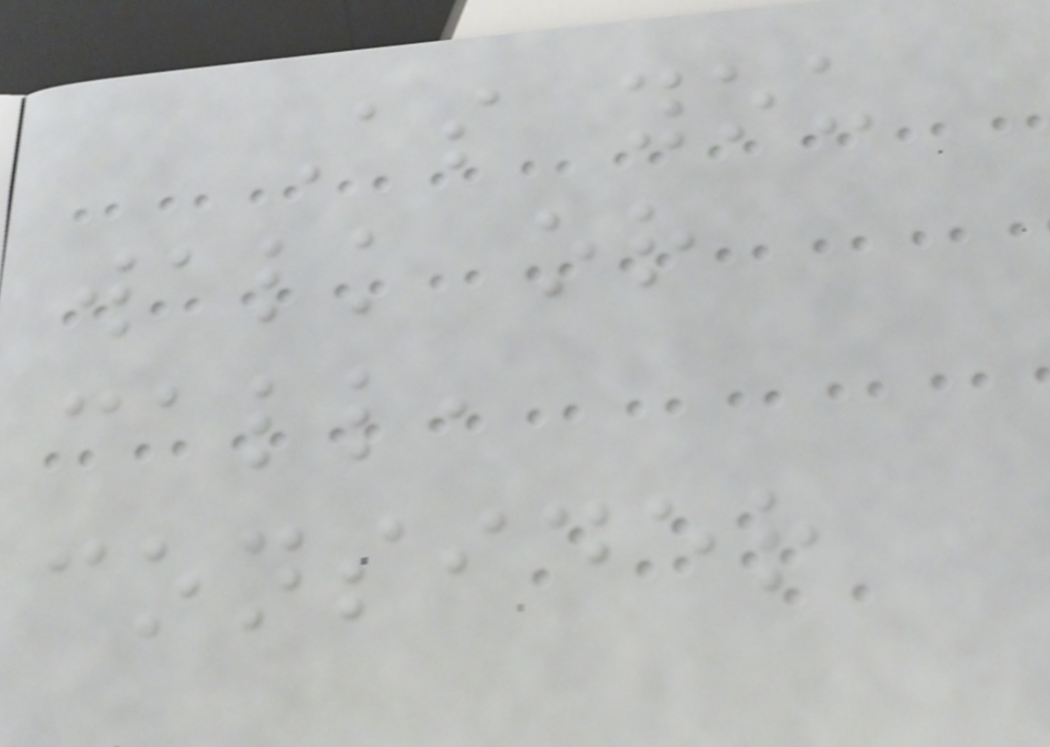As you
walk or
call,
consider
